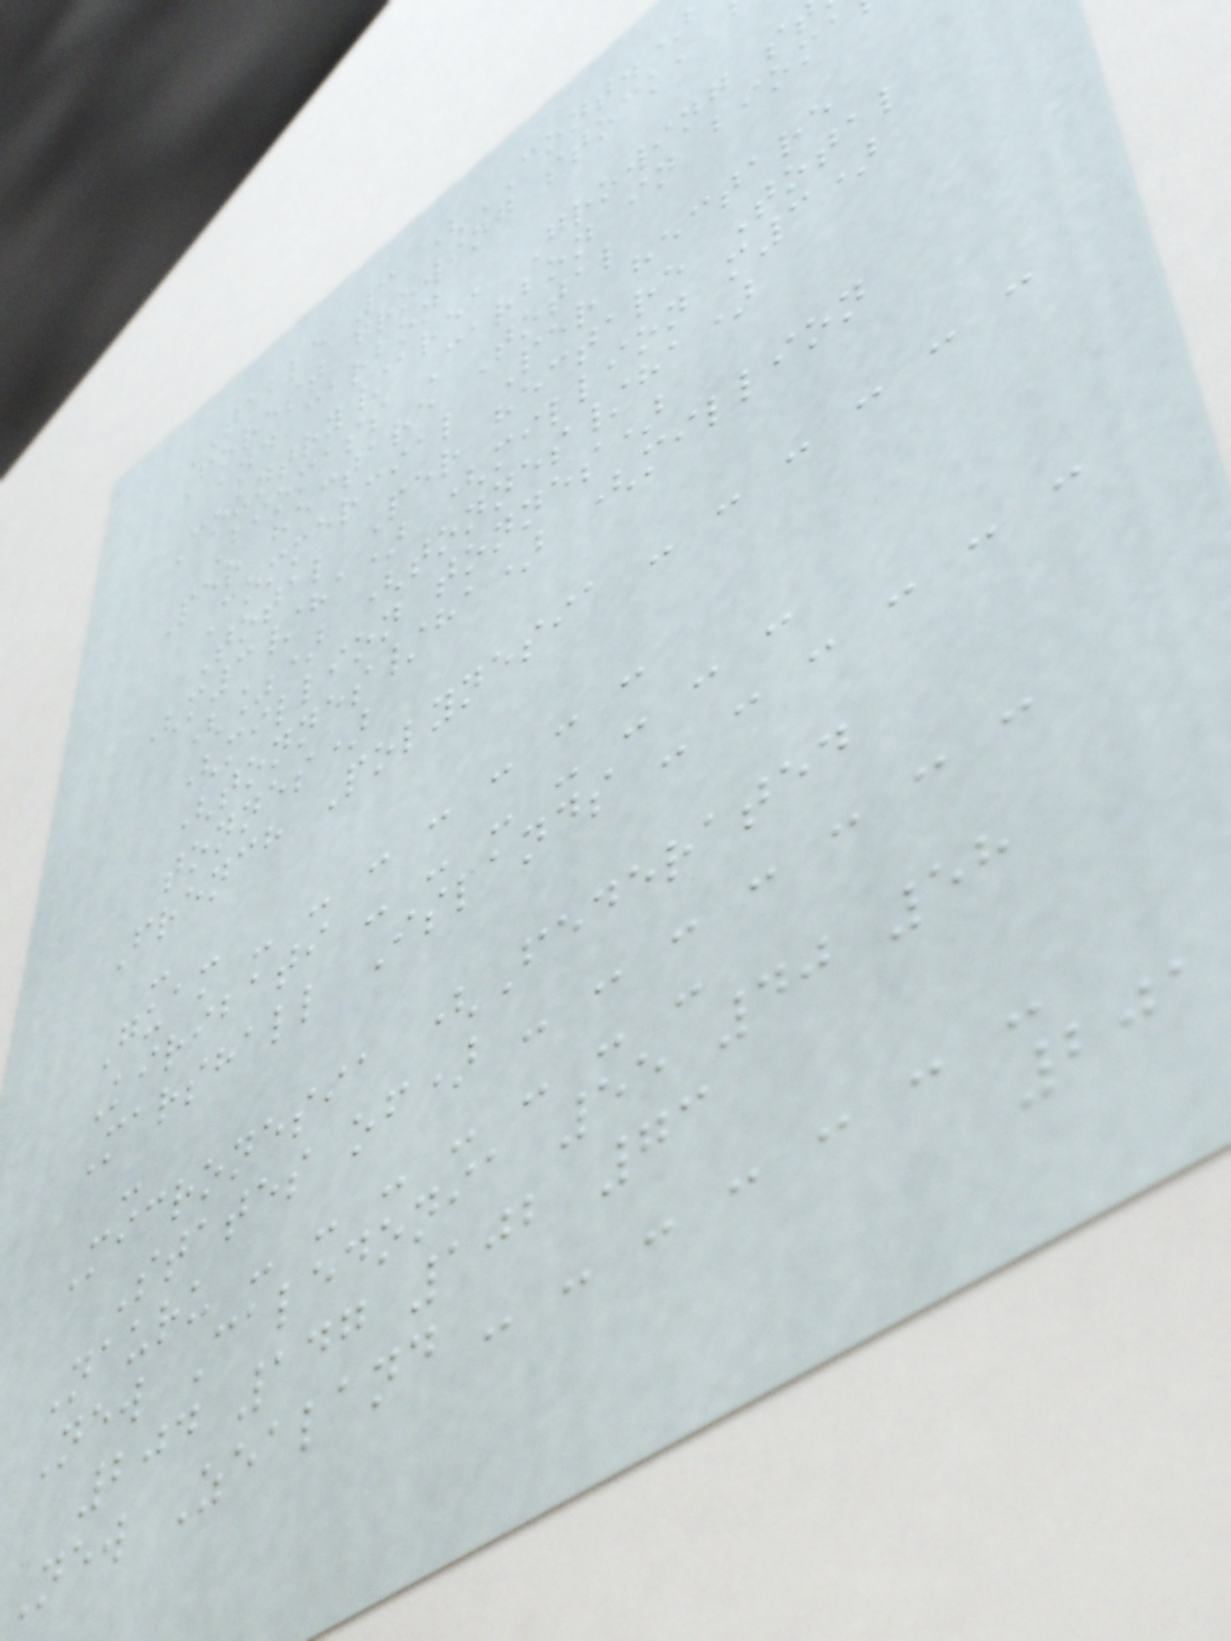TABLE 3 (CONT.)
Forest growing stock,
and carbon
Country/area Growing s
Biomass Carbon in bioma
Per hectare Total
Commercial Per hectare
Total Per hectare Total
(m3/ha) (million m3)
(%) (tonnes/ha)
(million tonnes)
(tonnes/ha) (million
tonnes)
French Polynesia - - - - - -
-
Guam - - - - - - -
Kiribati - - - - - - -
Marshall Islands - - - - - -
-
Micronesia (Federated
States of) - - - - - - -
Nauru - - - - - - -
New Caledonia 55 40 58
204 147 102 73
New Zealand - - - - - - -
201
